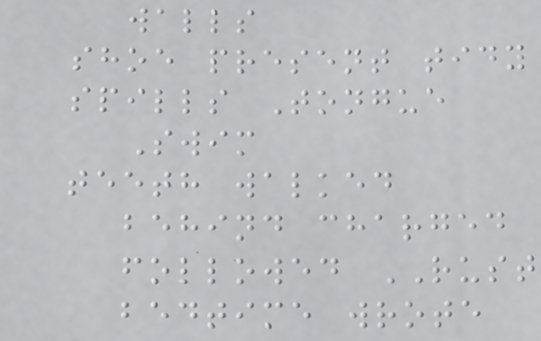walls
shoe present tidy
spills Tongue
Swim
teeth walked
behind charged
followed RUST
bedtime wrote
